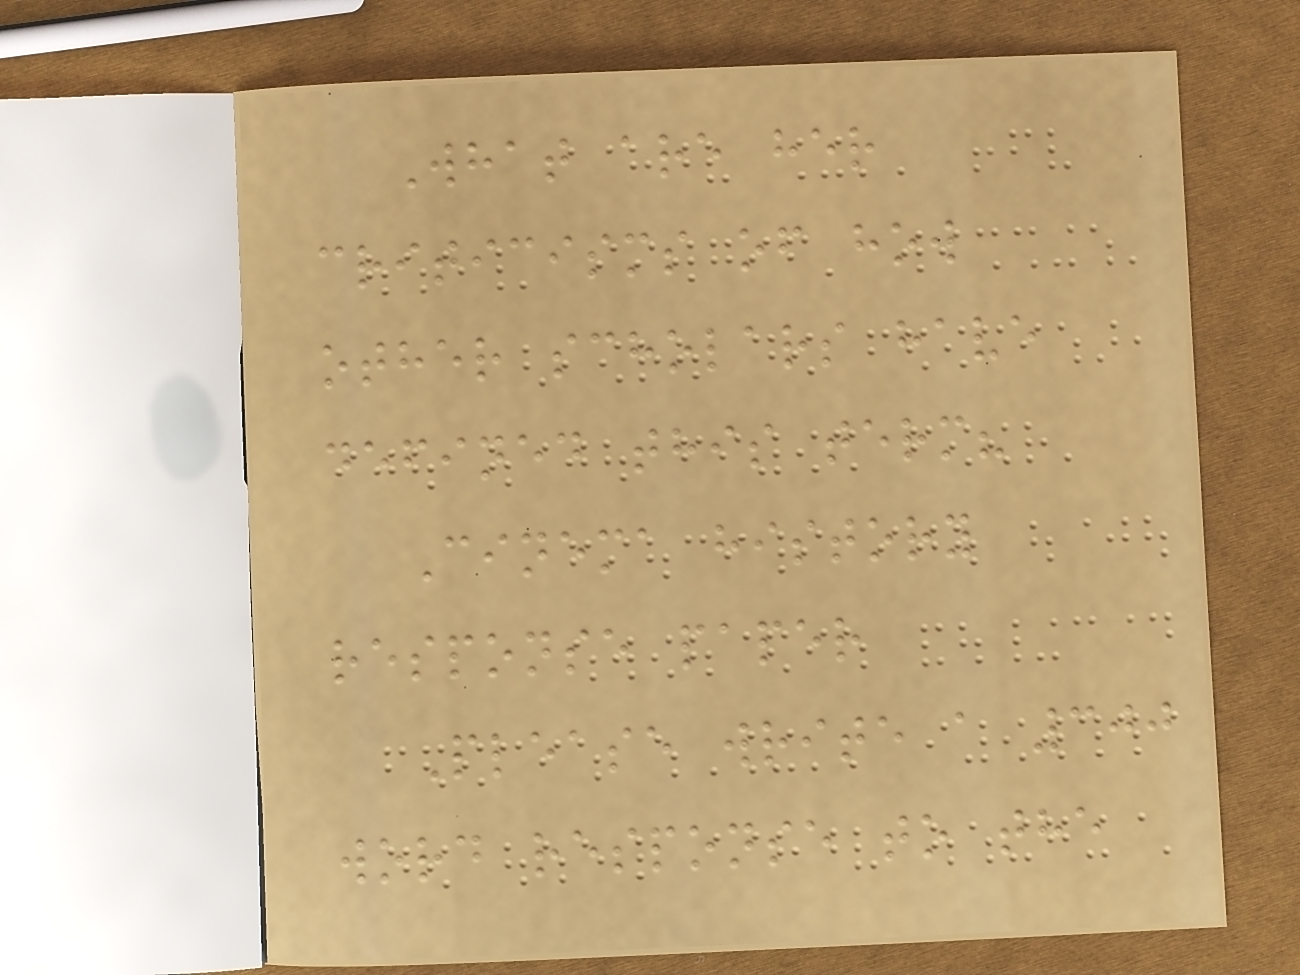What are her
criticisms of how
other scholars have
defined this term?
Cinema history
response paper
Please write a 300
word response to the
